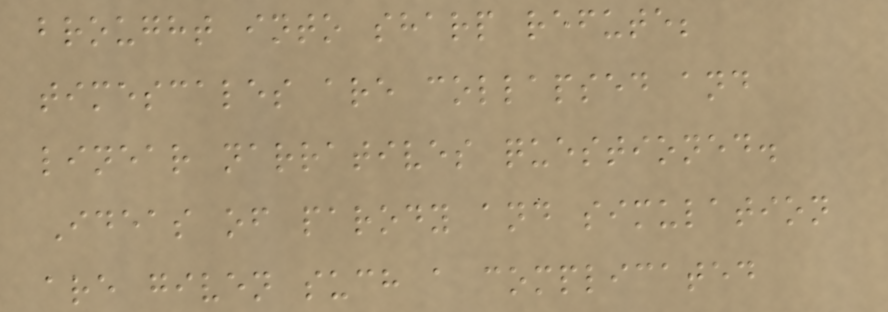brought into sharp refute;
timescales are collapsed and
linear narratives questioned.
Ideas of parody and simulation
are given such a complicated
